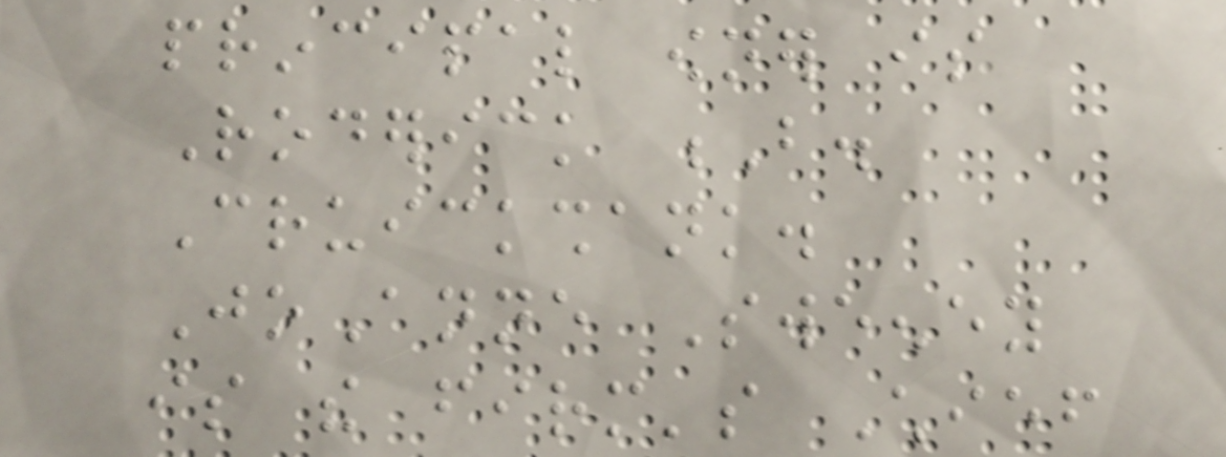principal owner is
Roderick B.
Cruickshank.
JoAnne Sweeney
is the firm's Chief
